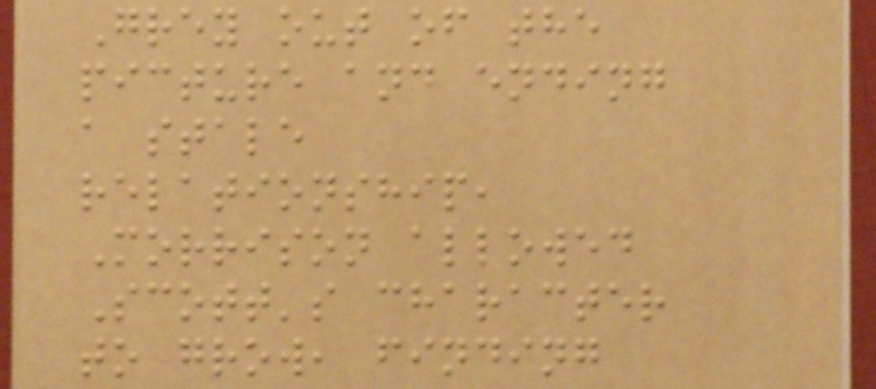Grey out of the
picture and ending
a stale
relationship,
Morrison allowed
Scott's character
to grow, finding
